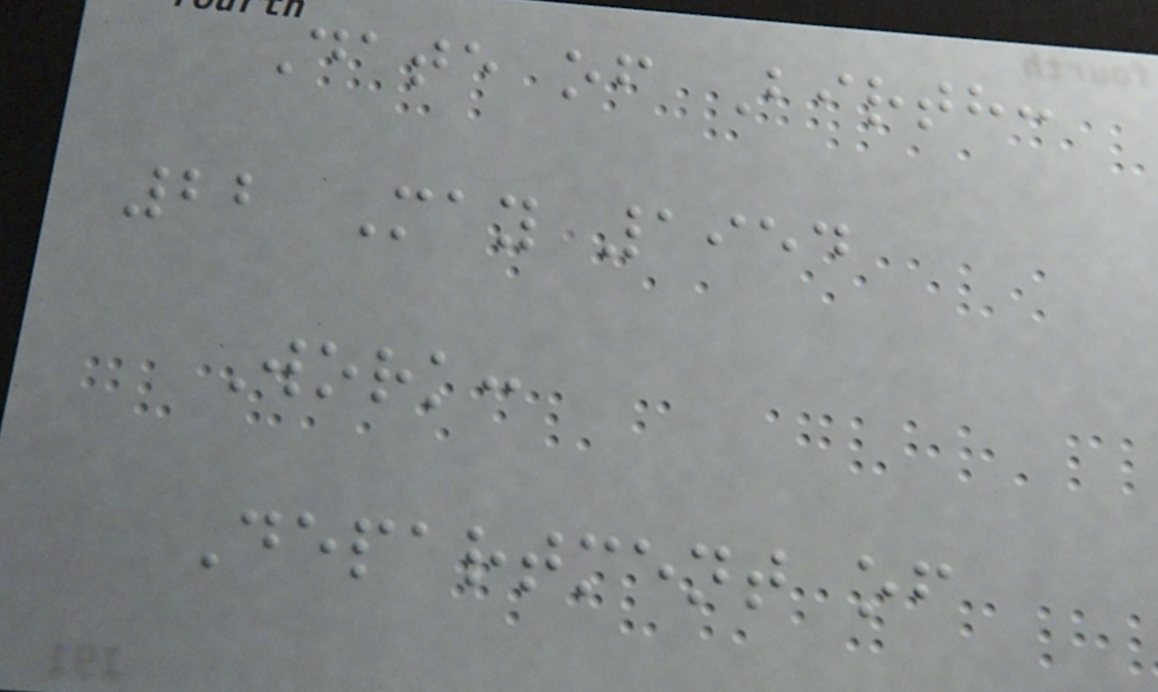Date of Birth:
22 May 1954
Work:
Department of
